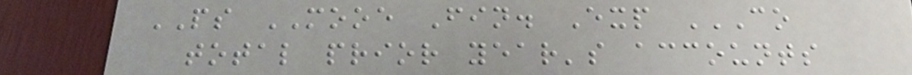PS MOOE Fin. Exp CO
TOTAL PRIOR YEAR'S ACCOUNTS
